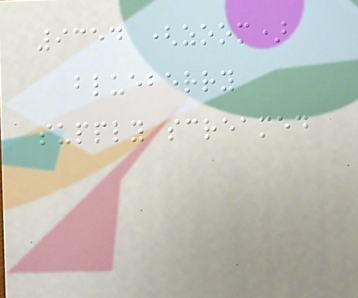9354 (zoom)
blueberry
supply screamed
